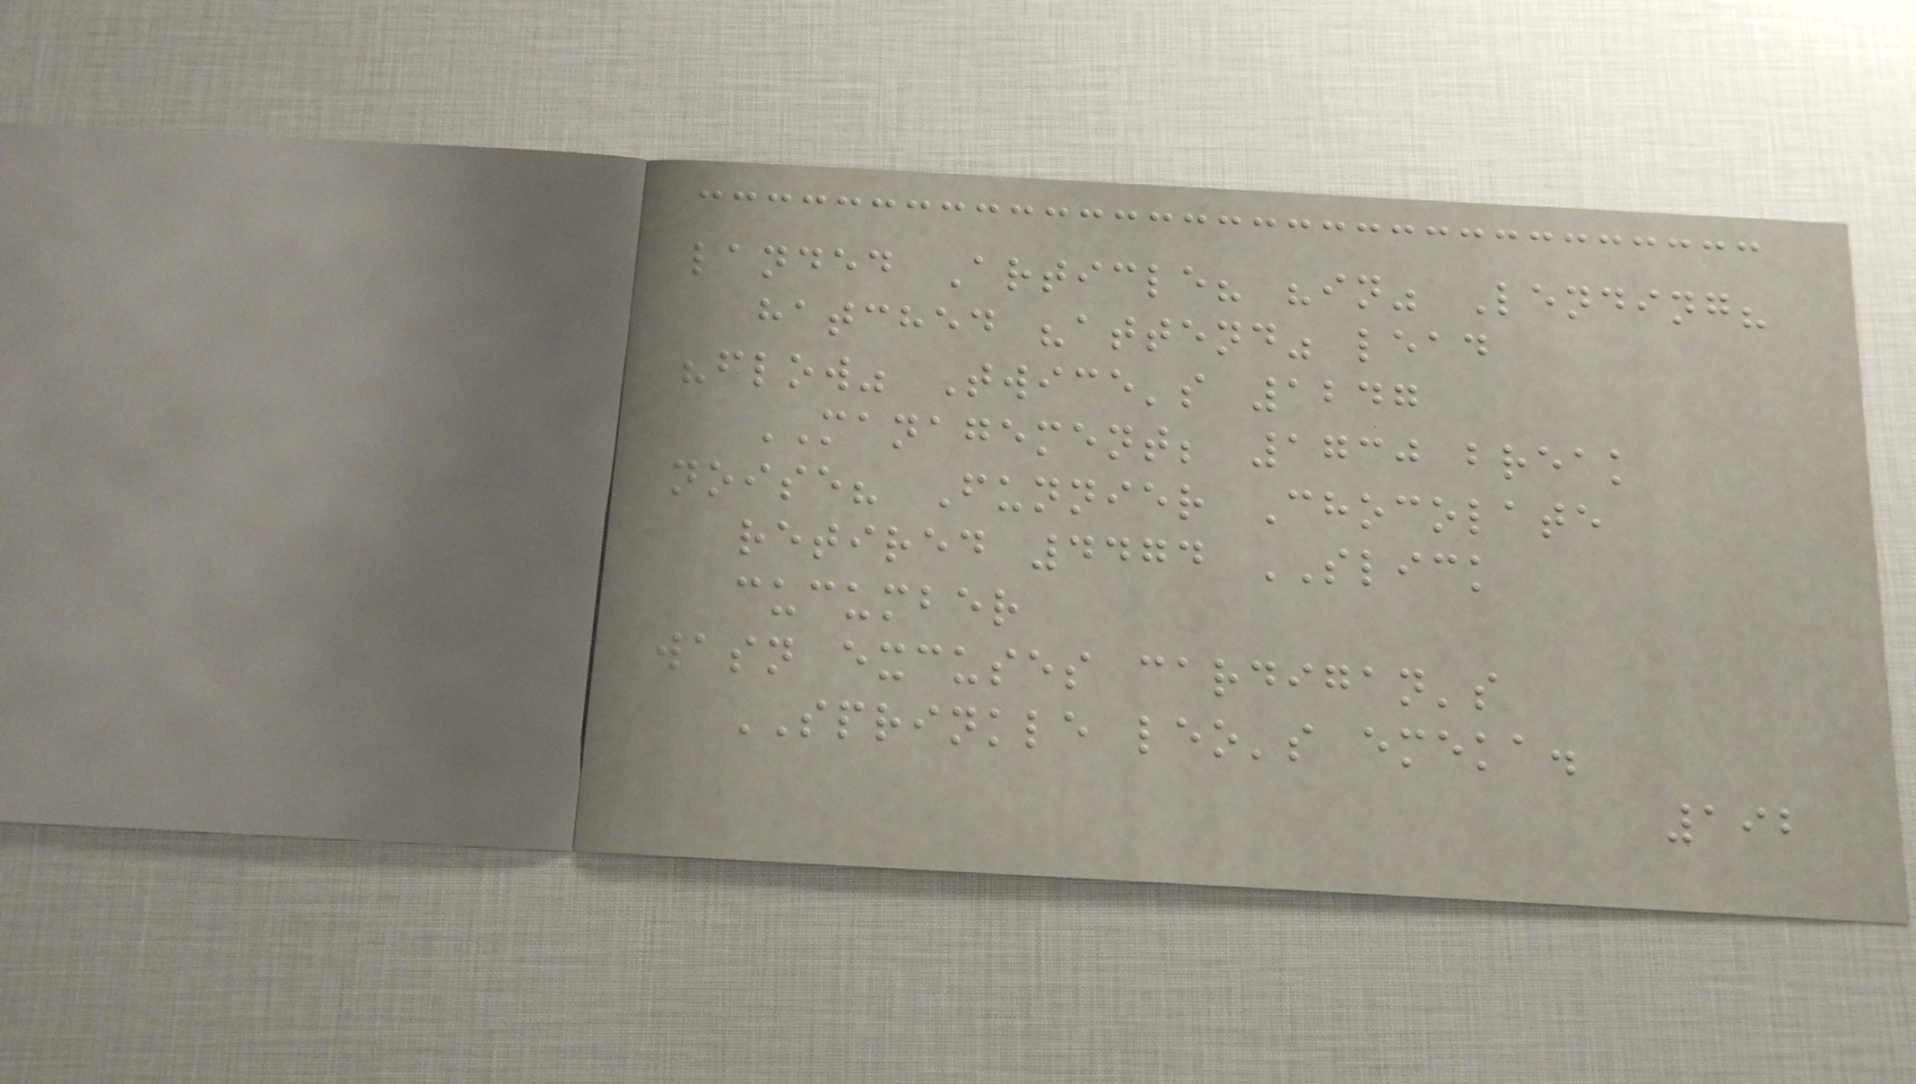landed Article? "in" Lending?
hatched "attend" lead
"flow" Twice's 1247
MANAGEMENT; 1730 break
noise? Funnier Chocolate
retired 4474 SLICK
cucumber
wasn excuses cardigan's
SPRINKLE leo's emeka.
192
